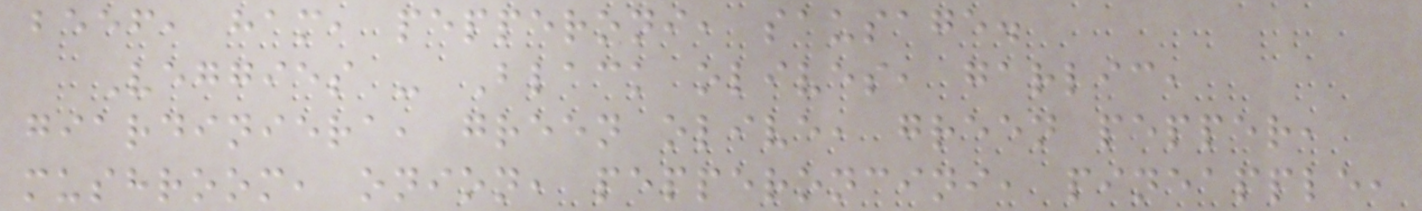beef, ham, pepperoni, sausage.
Veggies - Black olives, garlic,
giardiniera, green olive, green pepper,
mushroom, onion, pepperoncini, pineapple,
